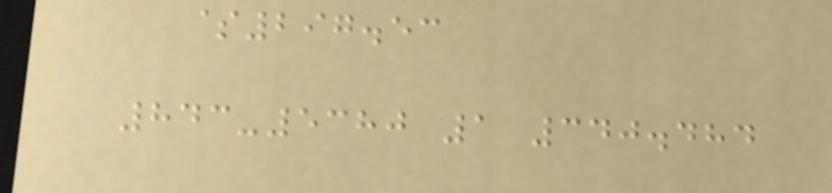$297.53
843-5380 1 340.484
